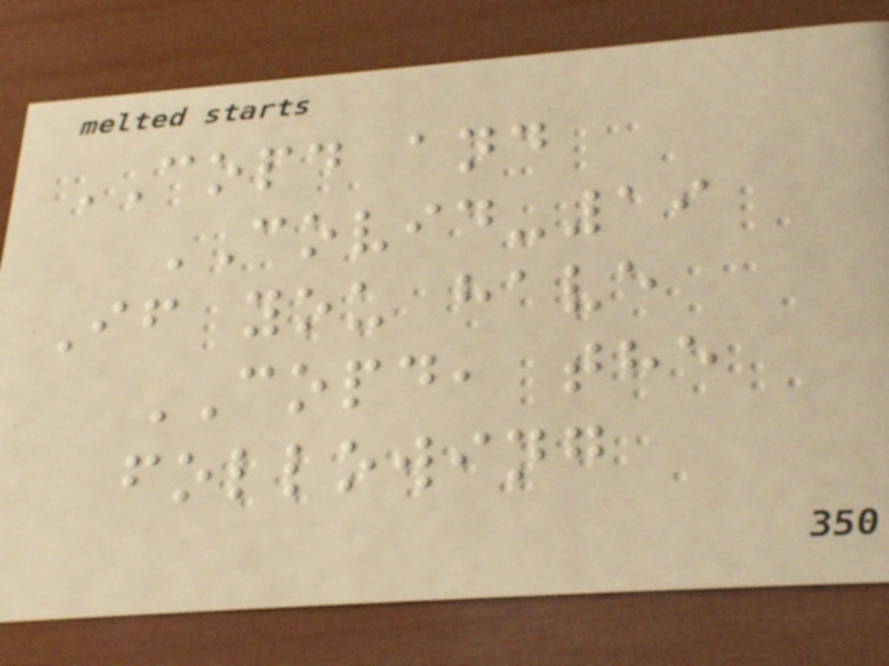COPD and
COVID-19
If you have
COPD, the
following
